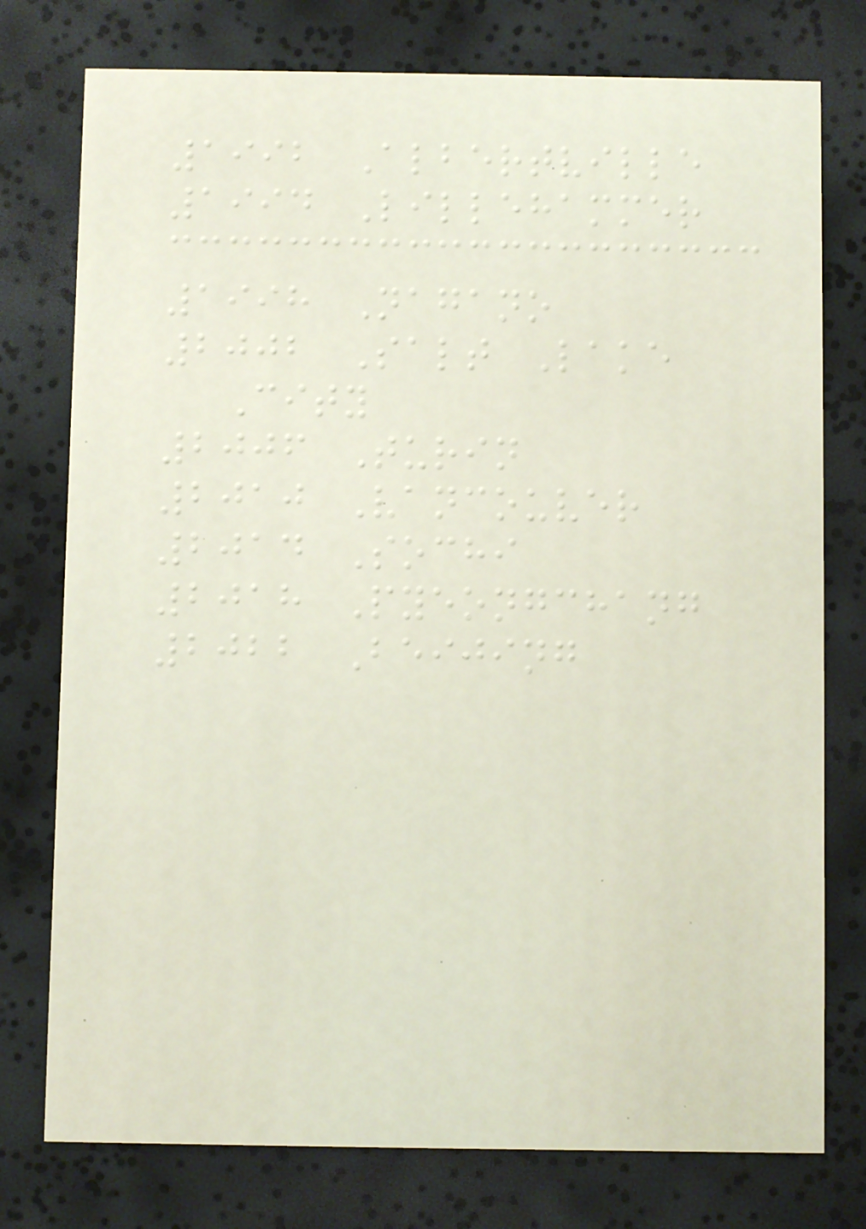1992 Albertville
1994 Lillehammer
1998 Nagano
2002 Salt Lake
City
2006 Turin
2010 Vancouver
2014 Sochi
2018 Pyeongchang
2022 Beijing
